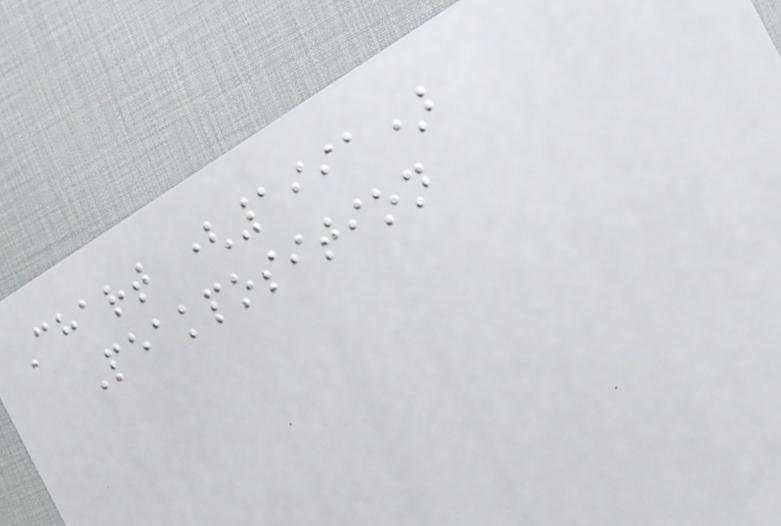Chart (1991)
Peakposition
